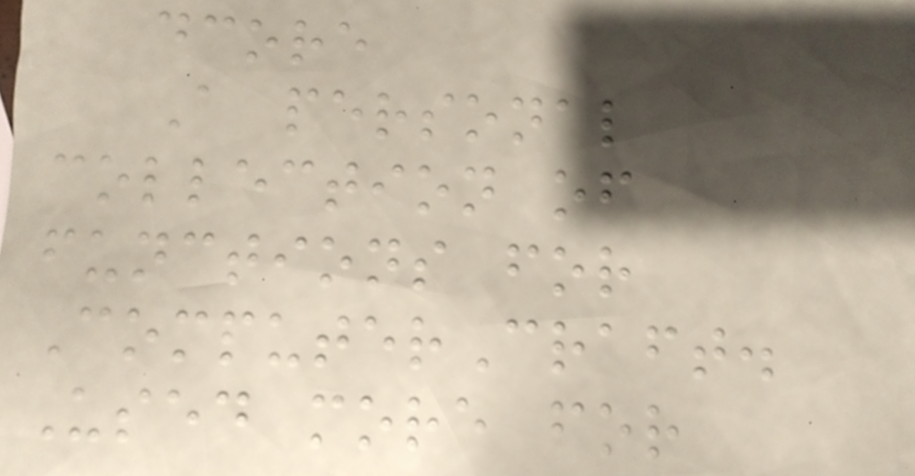dcore
A personal
collection of
functions for
ComputerCraft.
Used more for
